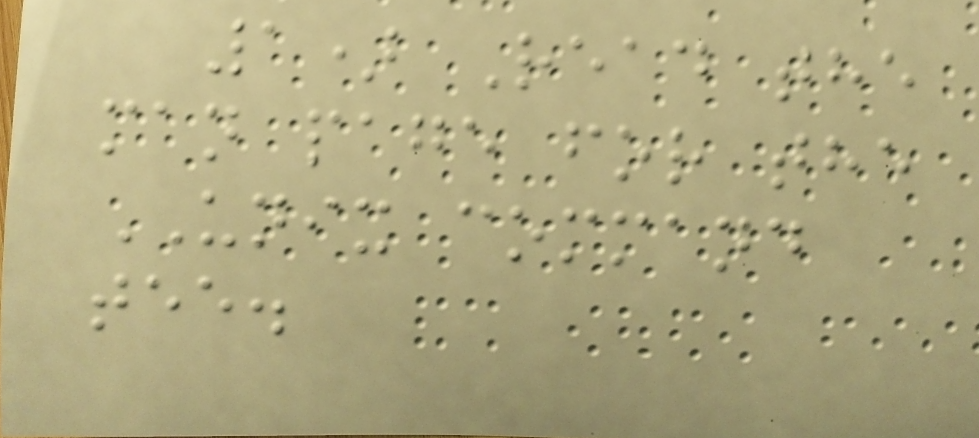1) Read the
man page for the
UNIX command
tee.
